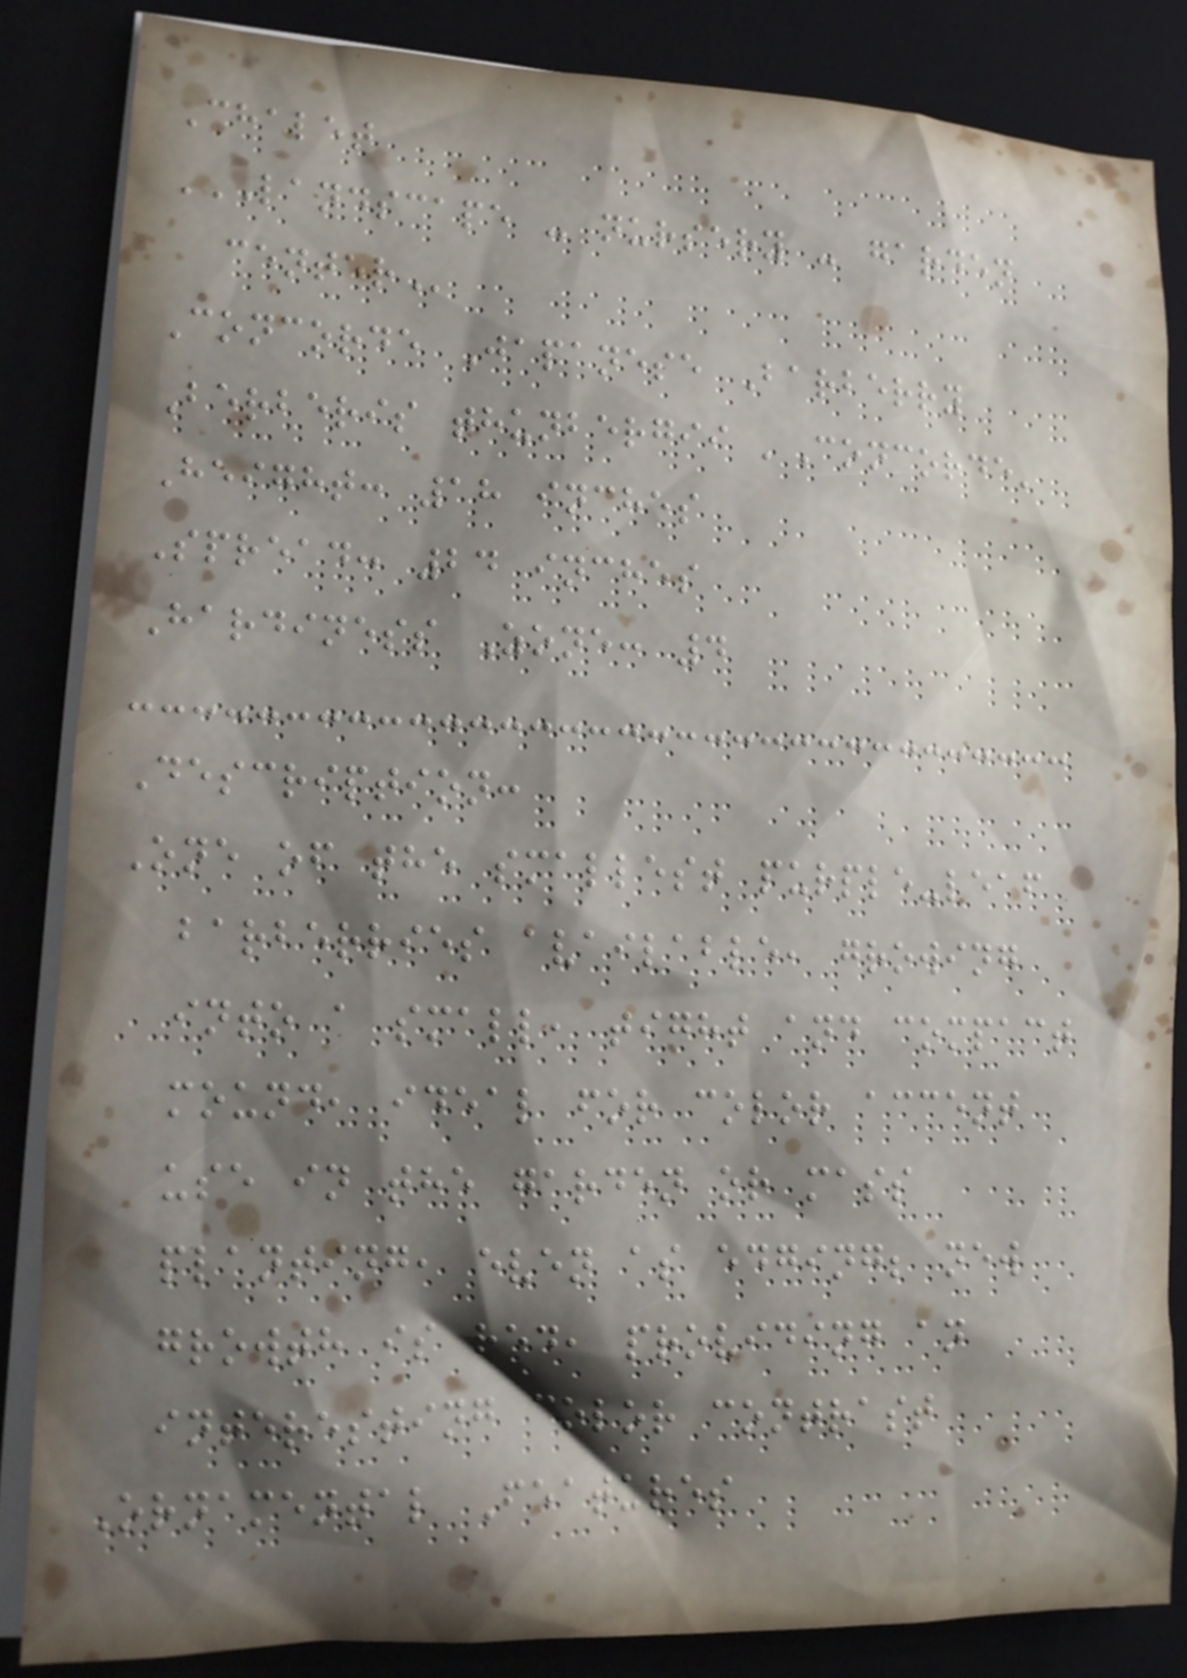Chalet
LANDSCAPE - NURSERY - GARDEN
CENTER
Concorde Japanese Barberry
Berberis thunbergii 'Concorde'
Height: 18 inches
Spread: 24 inches
Hardiness Zone: 4
Description:
One of the smallest purple-leaf
barberries available, growing
into a small, tight and compact
mound, ideal for color accent
use in the garden or mass
planting, even as edging; new
growth is red, providing an
interesting color contrast
Ornamental Features
